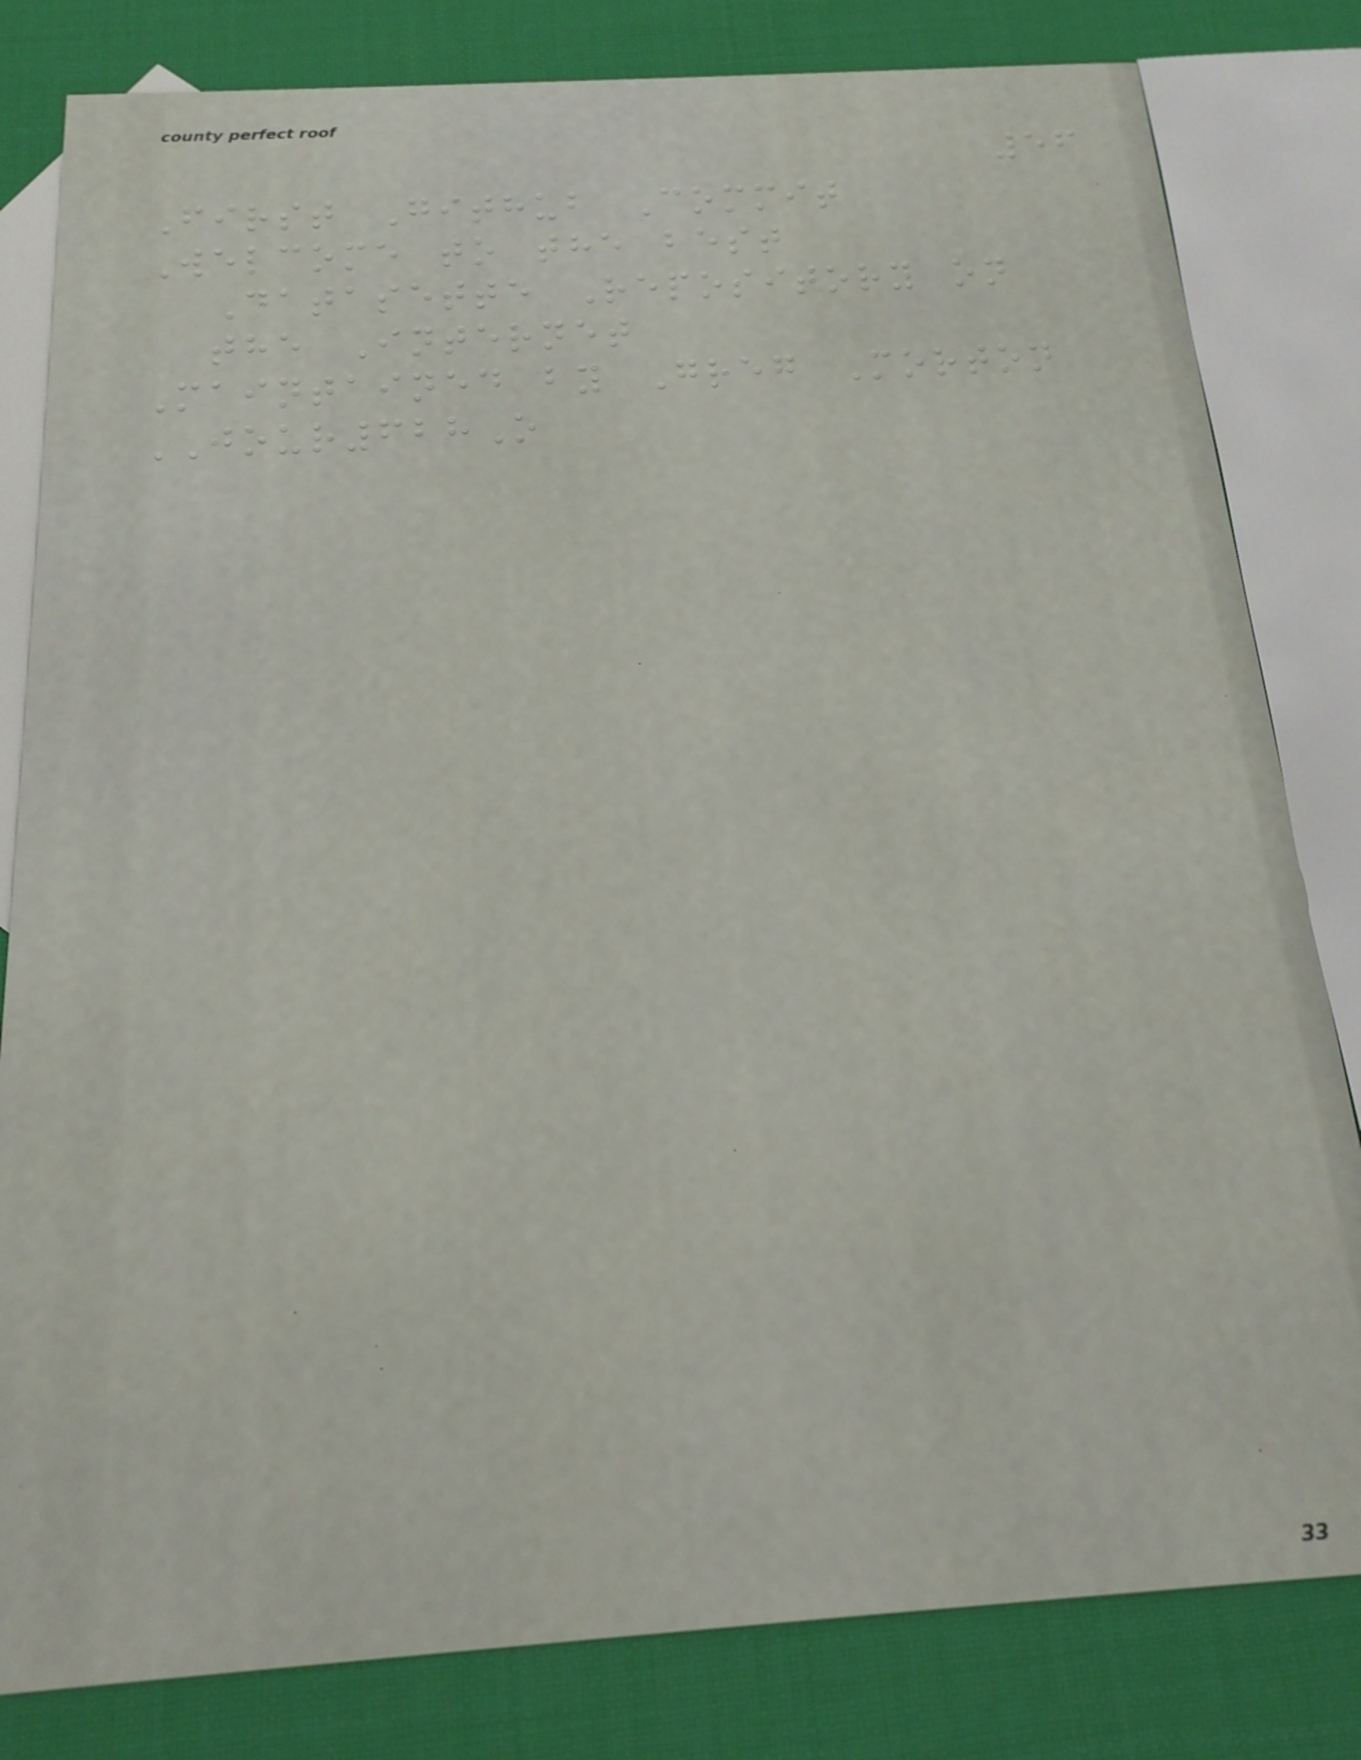56
First Github Commit
Welcome to the best
Datasette Repository on
the Internet
Maintained by Greg Morton
JOUR628O
